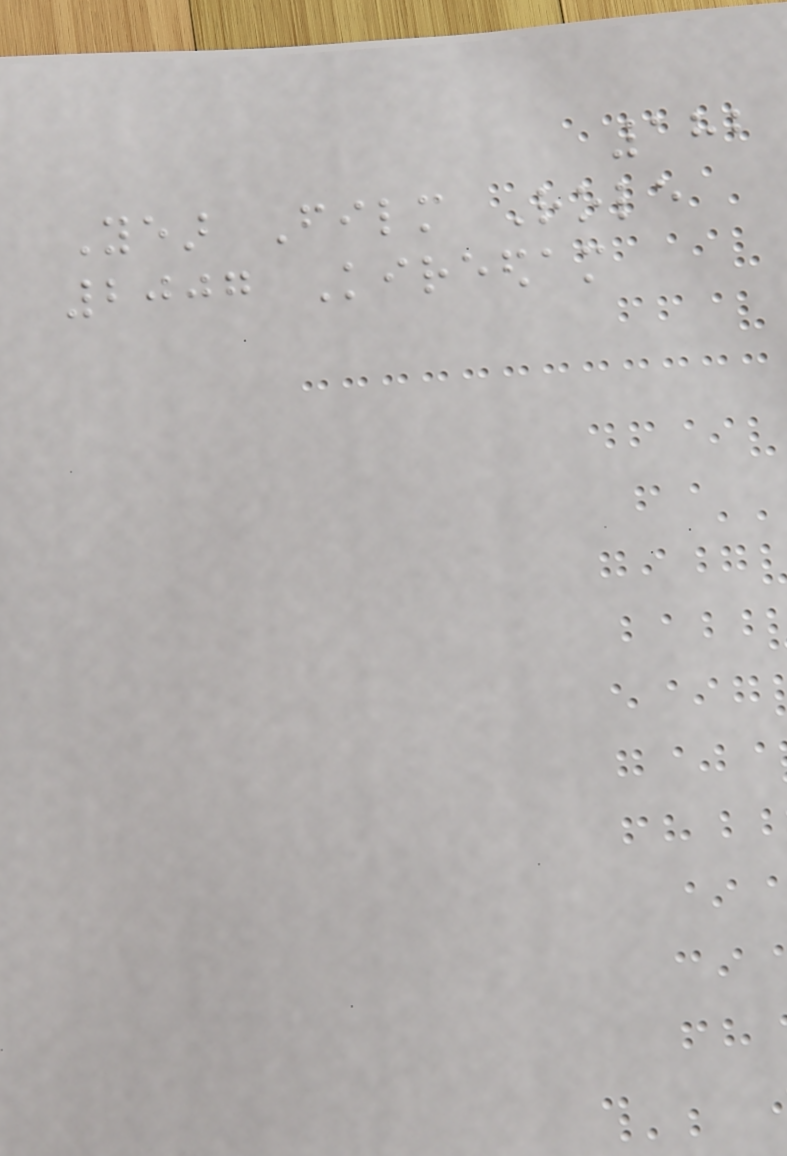182
Year Film Role
2007 Kireedam
